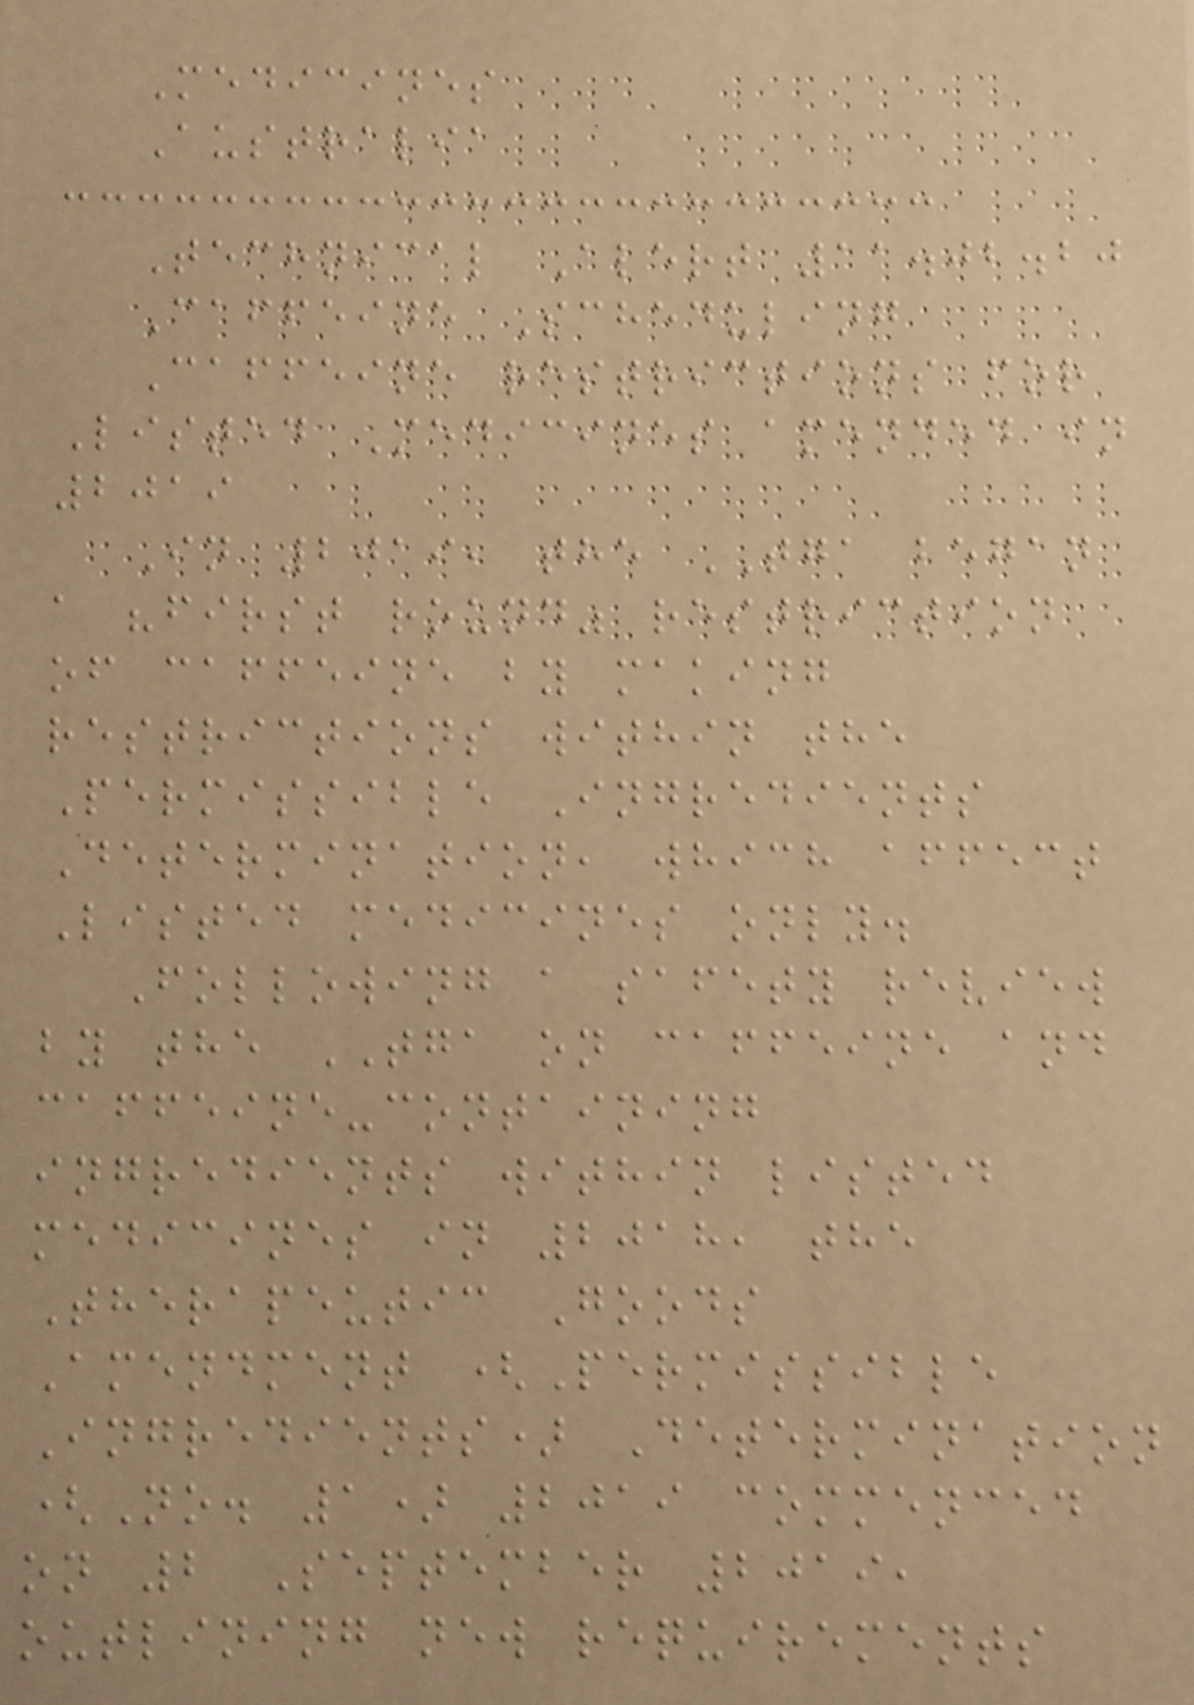Medicines
Australia
Technical Alert 11.02.20
Caffeine Scheduling
Caffeine restrictions for
Listed Medicines amended in
2019
In 2019, the TGA began
a "first round" restriction
of caffeine by making
restrictions within the
Permissible Ingredients
Determination, which affect
Listed medicines only.
Following a safety review
by the TGA on caffeine and
caffeine-containing
ingredients within listed
medicines in 2018, the
Therapeutic Goods
Amendment (Permissible
Ingredients) Determination
(No. 1) 2019 commenced
on 2 September 2019,
outlining new requirements
